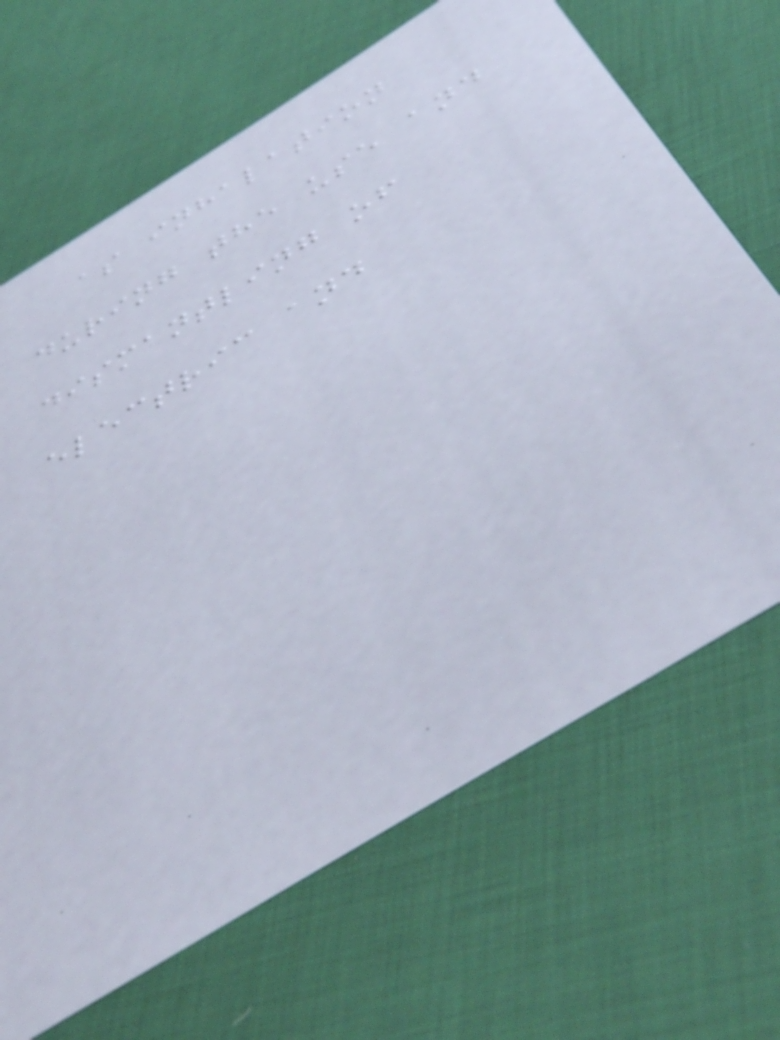as inhalation
during the use and
dismantling of
electric and
